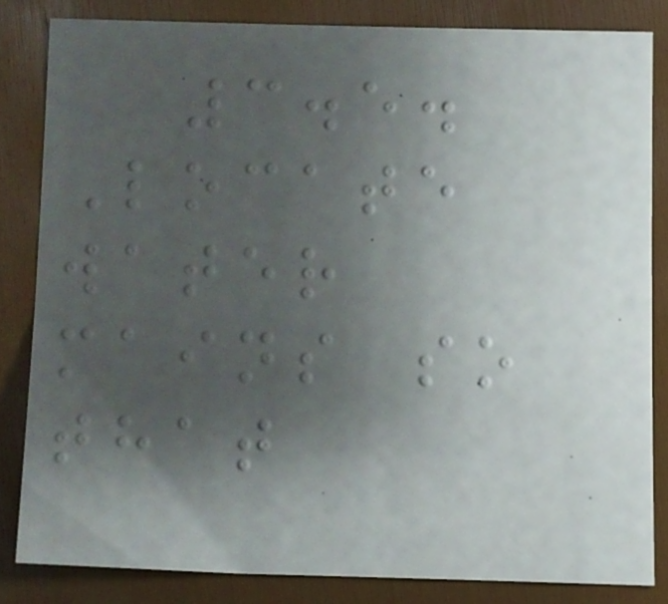3.5.
Locate
water
mains so
that
